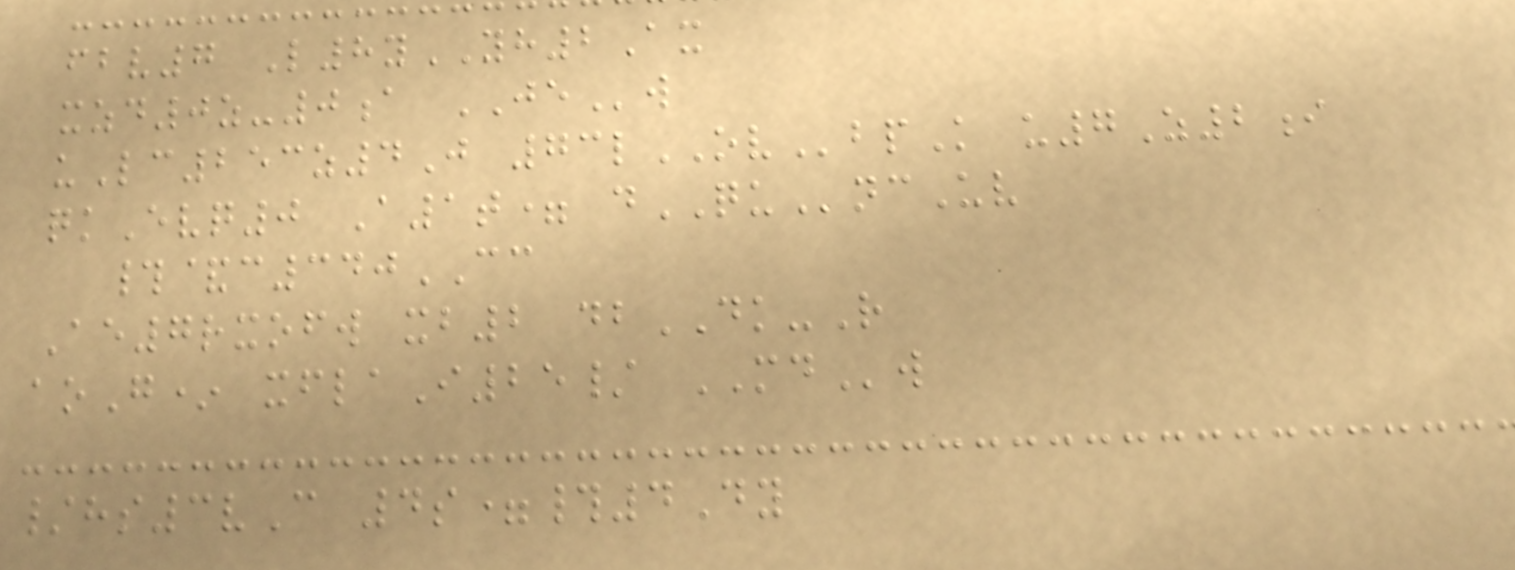fbv7 L8yYH2Ax
xzd0z-0a JEw
uLc253z4J 73lOVbpK u7Z2i
qkEvq0 A1t= dQUncUv
#&c340CC
Ae7rxofw xb2 dbDK-R
aoG* xflaI25/ MDw
/hs3vC 4s=#4Dy
